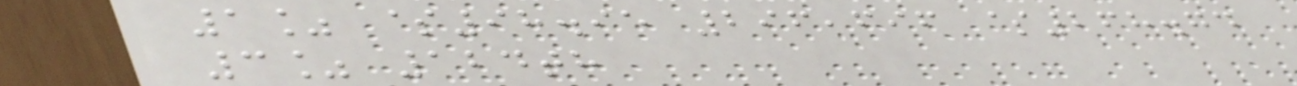1% $98.95 296,696 $268.74
3% 124th
